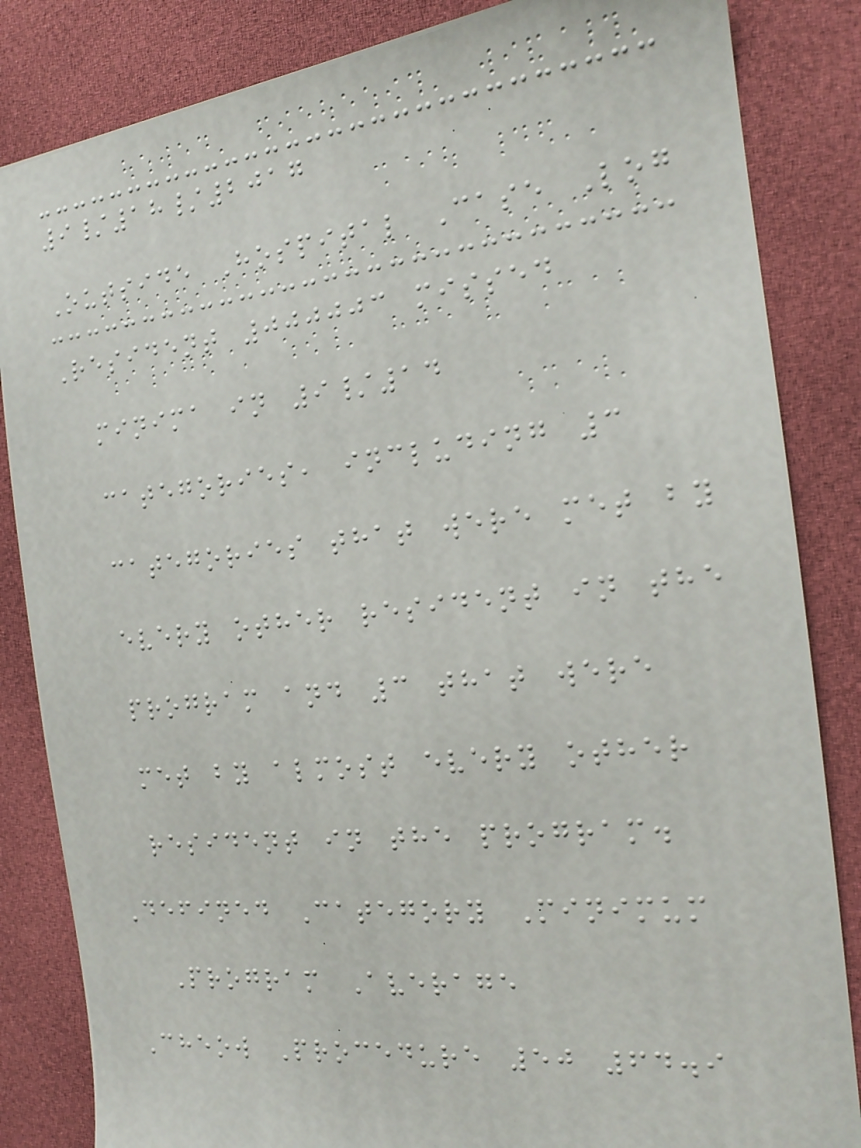9/18/2017
Outside Hospital Case Log
Resident 000003 missed
minima in 9/14
categories, including 3
categories that were met by
every other resident in the
program and 3 that were
met by almost every other
resident in the program.
Defined Category Minimum
Program Average
Cheow Procedure 50 64.9
